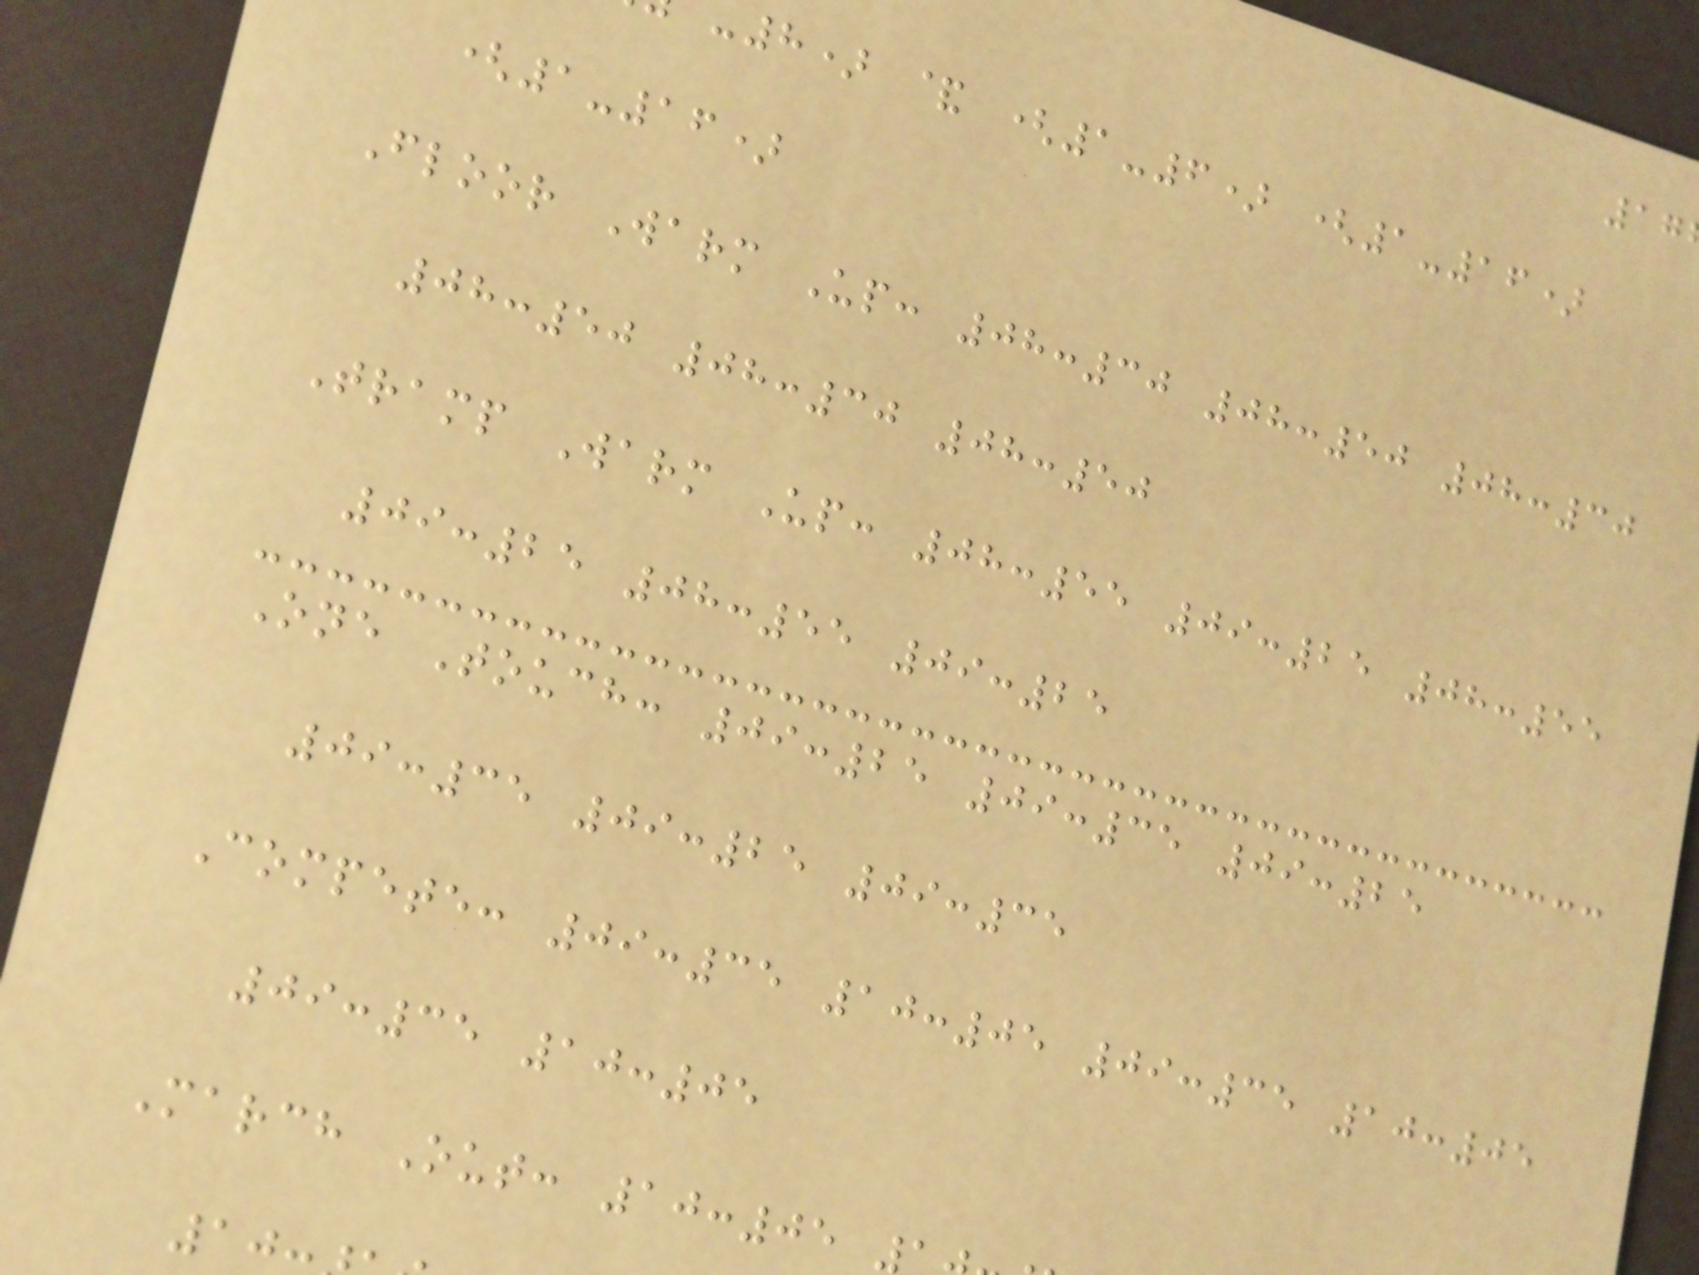8) & (1-6) (1-16)
(1-16)
Floor Warm Up: 08:30 08:50 08:30
08:50 08:30 08:50
Tramp Warm Up: 08:55 09:25 08:55
09:25 08:55 09:25
One Touch: 09:25 09:35 09:25
09:35 09:25 09:35
Compete: 09:35 10:05 09:35 10:05
09:35 10:05
March Out: 10:05
